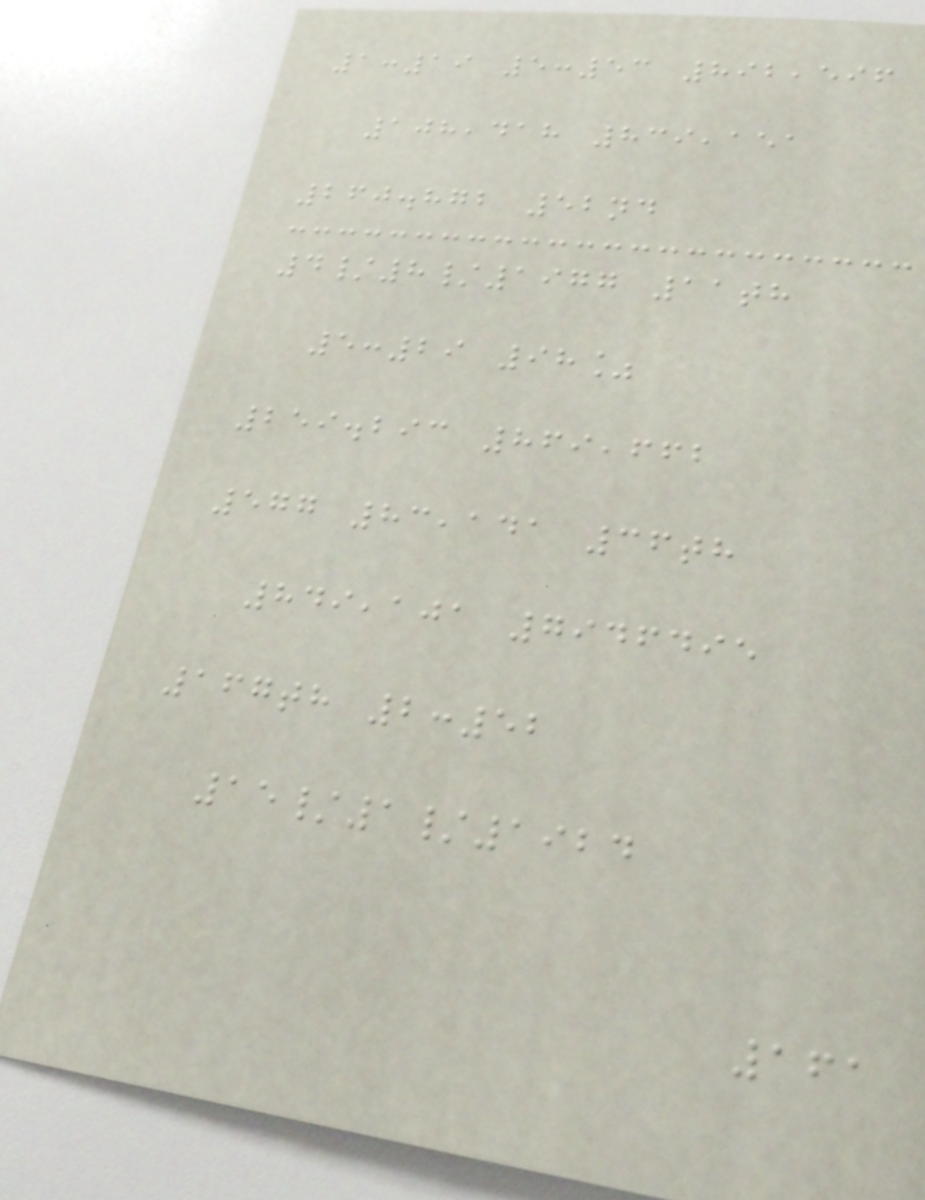1:19 5:53 892,596
108,418 839,151
260.872 52nd
4/8/1977 11th
5:29 98%
259.293 869,662
577 83,141 36th
849,101 7946495
167th 2:52
15/1/1924
161
